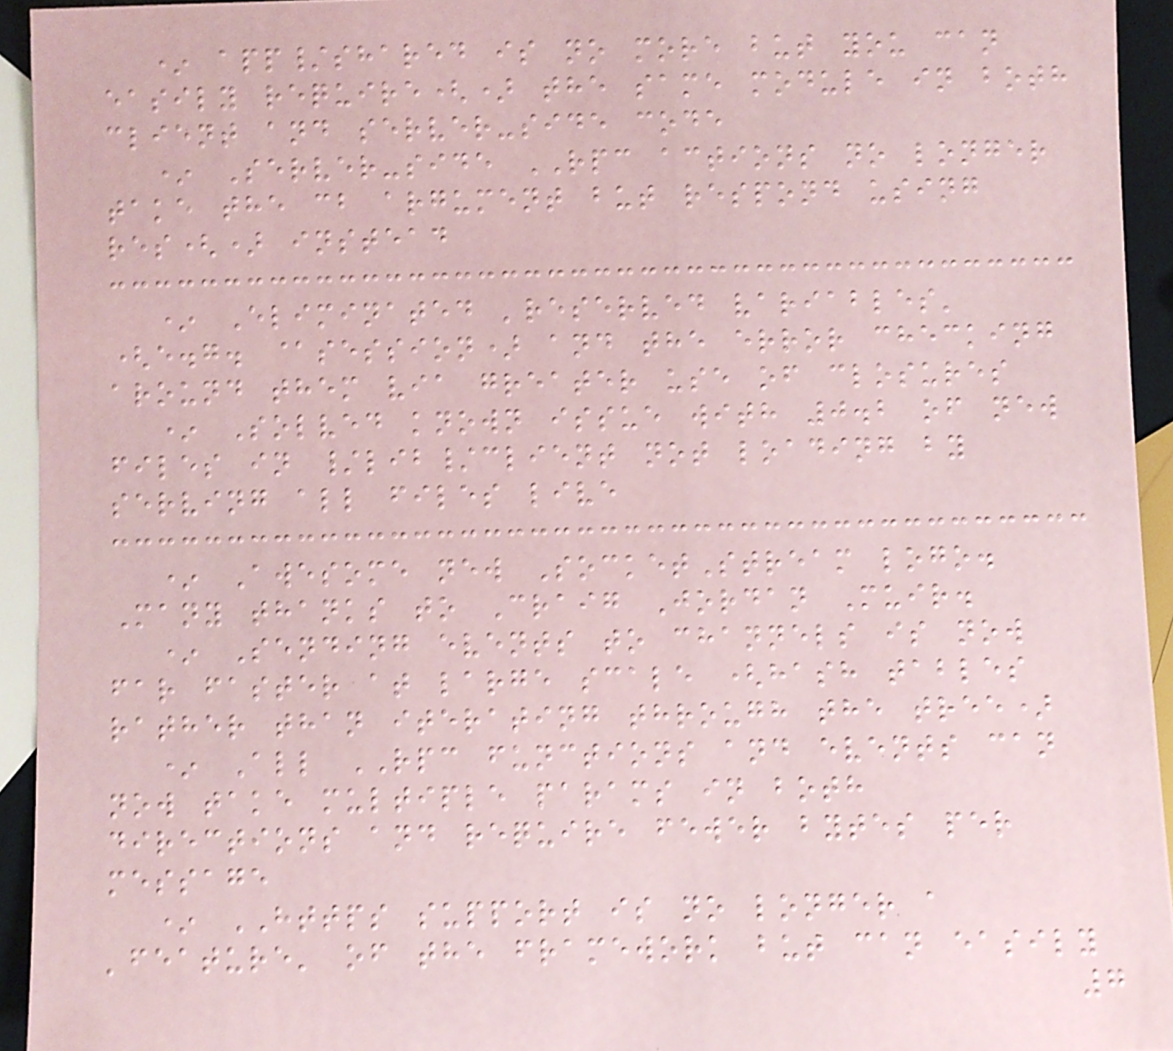* app/shared is no more but you can
easily require() the same module in both
client and server-side code
* Server-side RPC actions no longer
take the cb argument but respond using
res() instead
* Eliminated 'reserved variables'
(e.g. @session) and the error checking
around them via greater use of closures
* Solved known issue with 0.2 of new
files in /lib/client not loading by
serving all files live
* Awesome new SocketStream logo.
Many thanks to Craig Jordan Muir.
* Sending events to channels is now
far faster at large scale (hash tables
rather than iterating through the tree)
* All RPC functions and events can
now take multiple params in both
directions and require fewer bytes per
message
* HTTPS support is no longer a
'feature' of the framework but can easily
7
